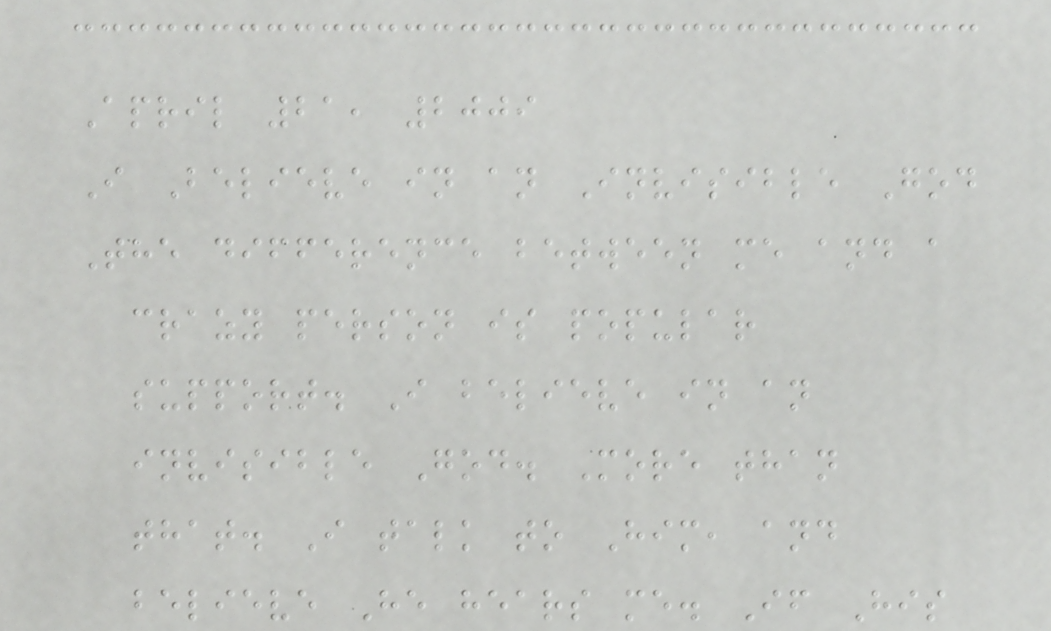April 21, 2009
I Believe in an Invisible God
The difference between me and a
crazy person is popular
support. I believe in an
invisible God. More than
that. I talk to Him, and
believe He hears me. If His
